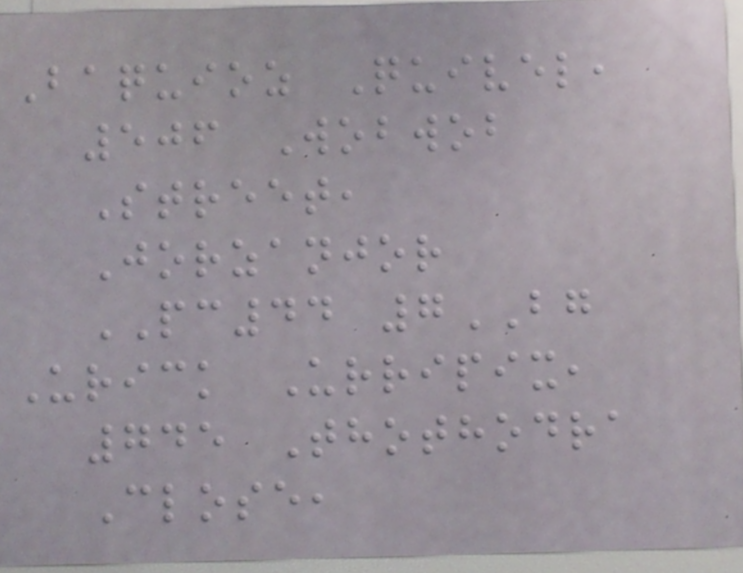Baquioz Quivel,
506 Wobwob
Street,
Jorzanjor
PC44 7BG
Urick Urripix,
745 Thothodra
Close,
